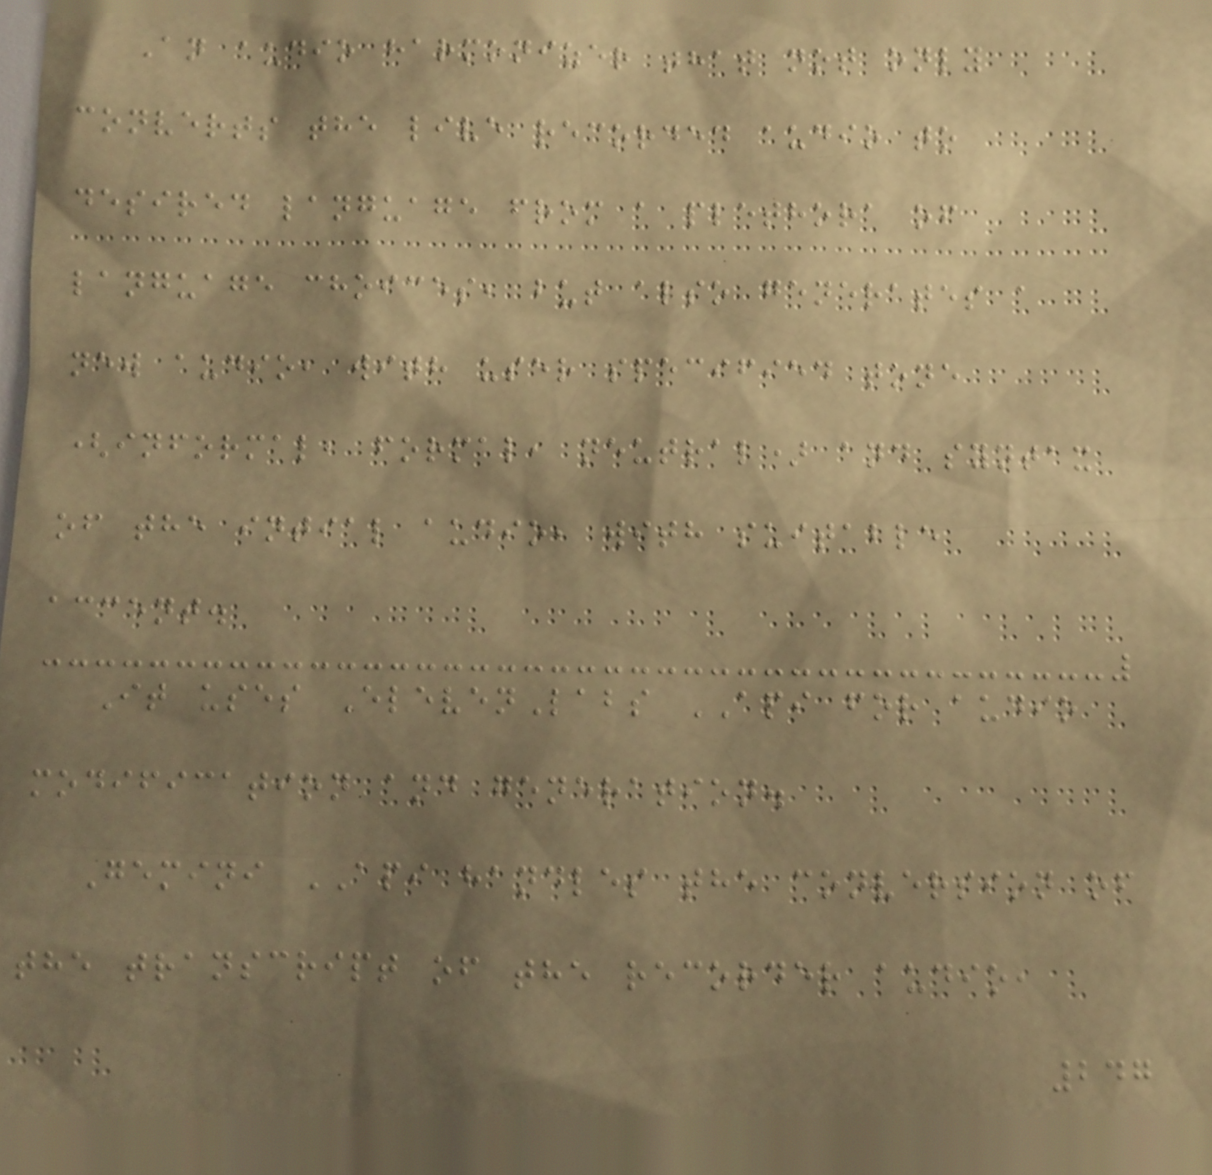An audio harmonizer that not only
converts the live recorded audio to
desired language from a plethora of
language choices, but also generates a
new audio, with user specified tone
(informal, formal, neutral) and syntax
of the intial audio, with suitable
accent.
It uses ElevenLabs API for audio
modification and generation.
Gemini API handles the conversion of
the transcript of the recorder audio,
247
